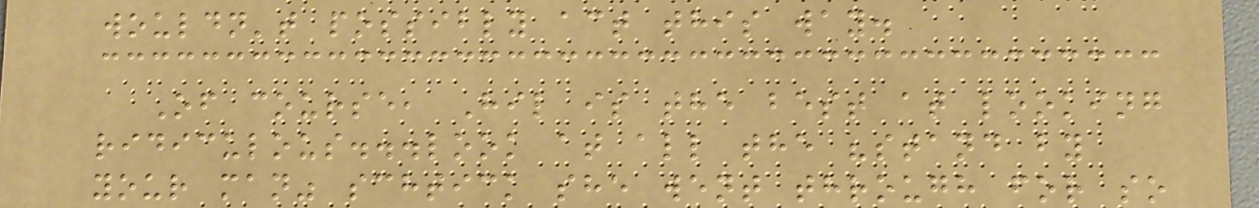wouldn't possibly act this way.
Of course, Hil is the best at looking
ridiculous...look at all the "stand by
your man" schtick she went through for so
